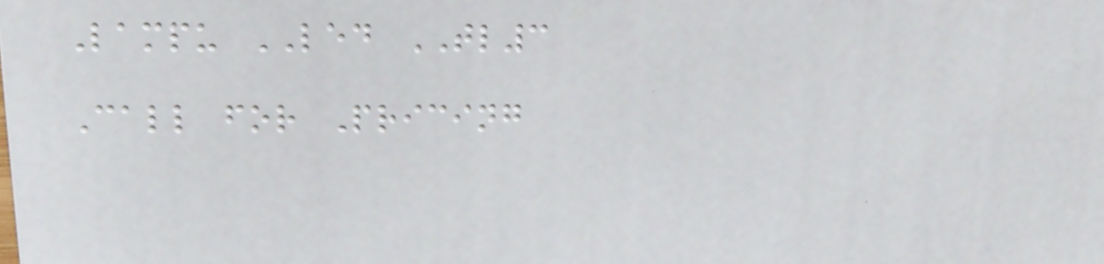Lampu LED TL3
Call for Pricing
